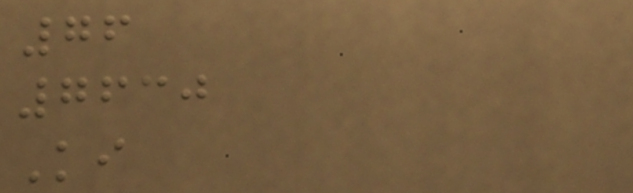76
7630
Ki
